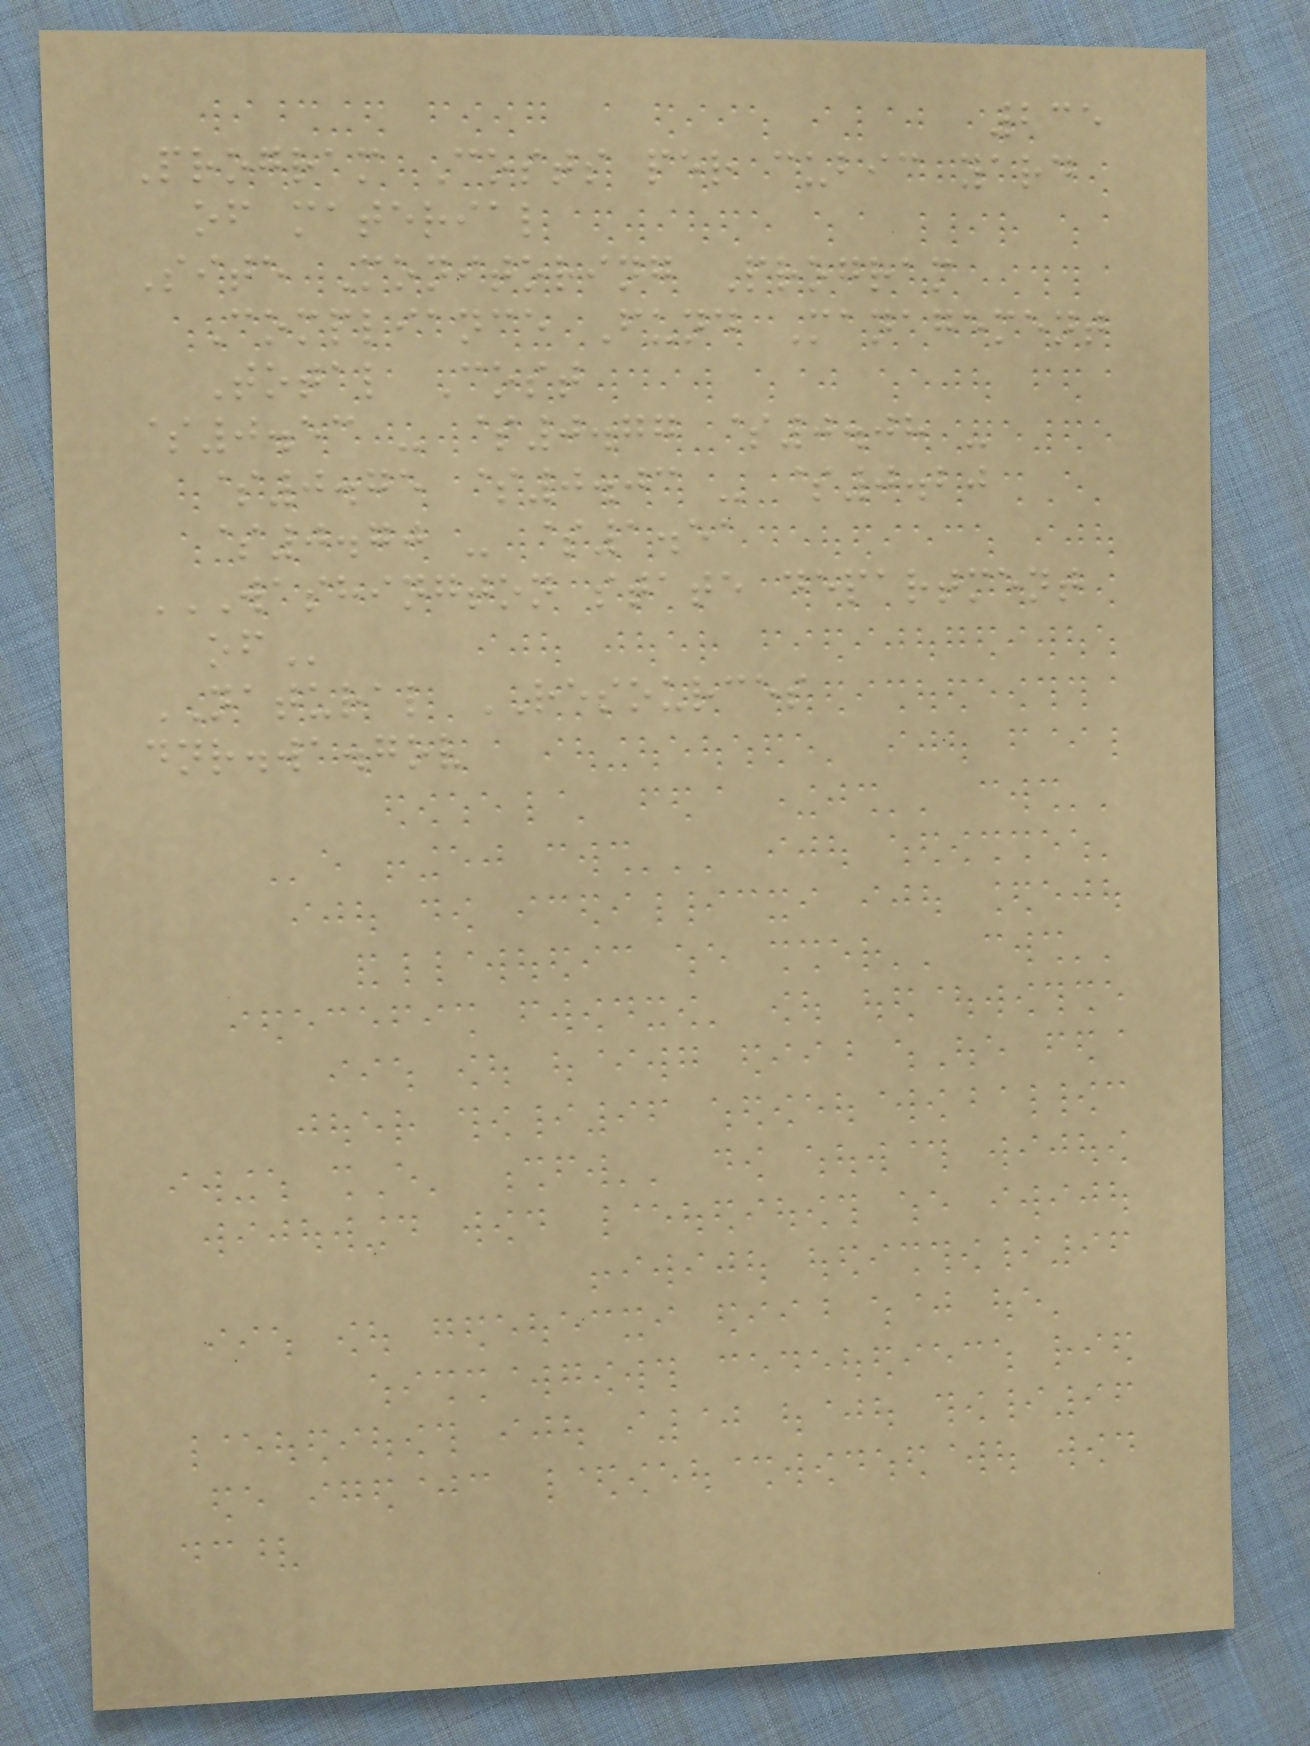235
Program Costs per cubic yard
of material
Site Monitoring Program
Compliance Fund Management
Total Cost
$0.53 - $0.77 $0.08 -
$0.75 $0.03 - $0.20
$0.70 - $1.51
WASHINGTON STATE DEPARTMENT
OF
NATURAL RESOURCES
dnr.wa.gov
